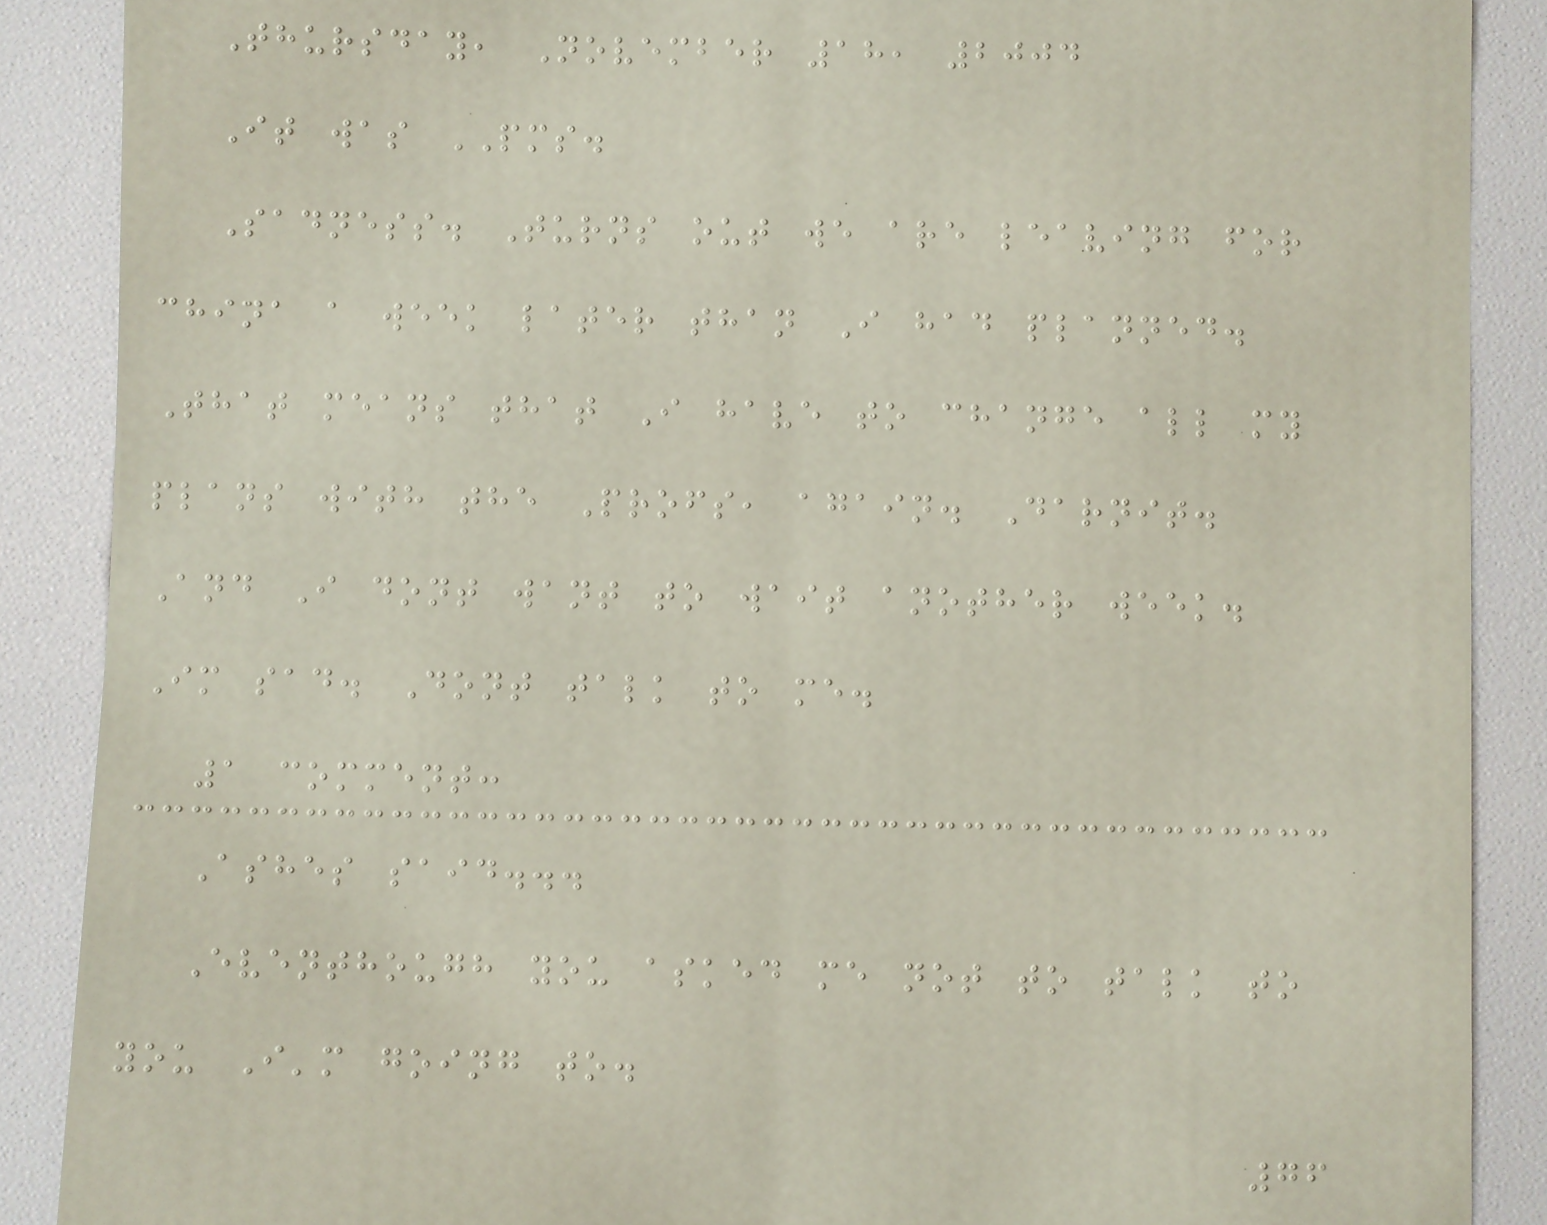Thursday, November 18, 2004
It was PMS.
Sadness. Turns out we are leaving for
china a week later than I had planned.
That means that I have to change all my
plans with the Profs, again. Darnit.
And I dont want to wait another week.
Im sad. Dont talk to me.
1 comment:
Ashes said...
Eventhough you asked me not to talk to
you I'm going to.
76
